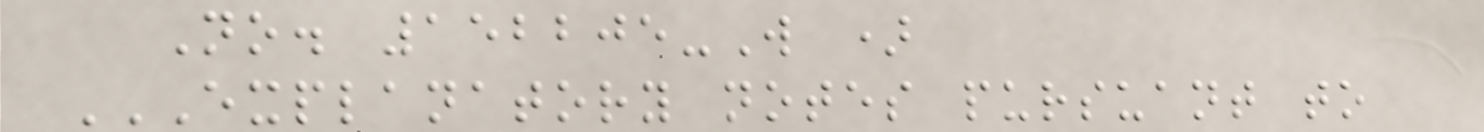No. 152205-W )
EXPLANATORY NOTES PURSUANT TO
